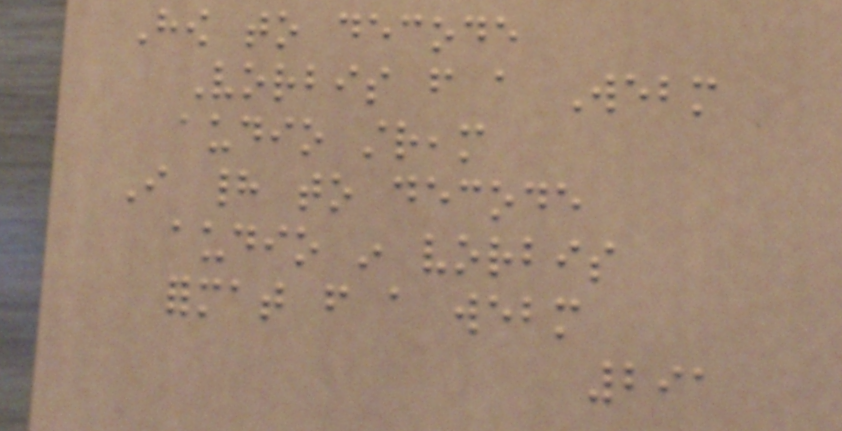How to decode
Vorbis from a Webm
audio stream
I had to decode
audio in vorbis
format from a webm
291
